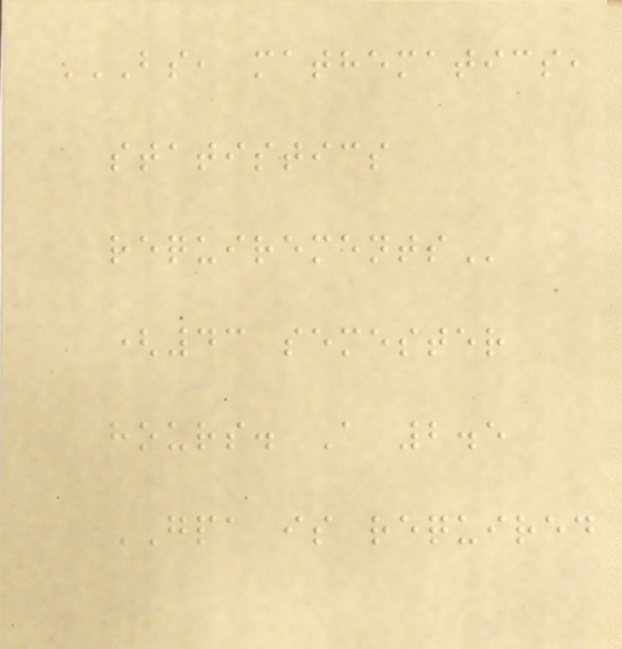BS, MATHEMATICS,
STATISTICS
REQUIREMENTS
(43 semester
hours. A 2.5
GPA is required
